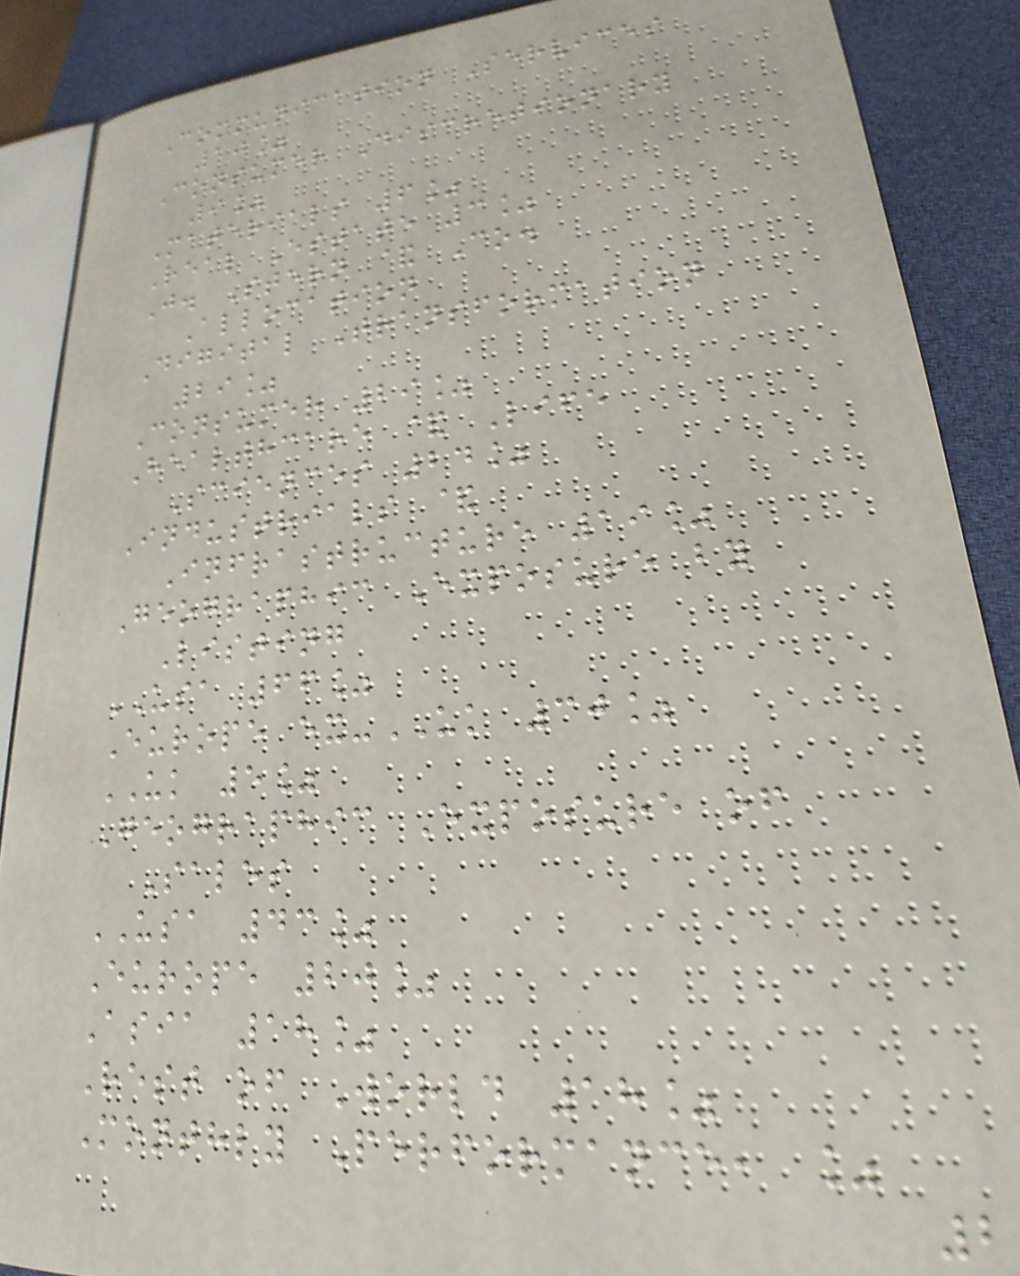Communication Services
10%
Consumer Discretionary
9%
Materials 6%
Real Estate 3%
J. Stern & Co.
Allocation
Digital Transformation
29%
Consumer 29%
Healthcare & Life
Sciences 24%
Industrials &
Infrastructure 19%
Geographic Exposure by
Listing
USA 66%
Europe ex-UK 30%
UK 5%
Geographic Exposure of
Sales
USA 43%
Europe 20%
Asia 18%
Rest of World 18%
Monthly Performance, %
2
